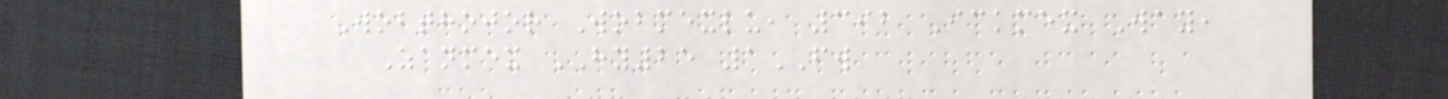Wobthojor Wobmexlu, 392 Ickmex Way,
Zanmex HY25 1FW
